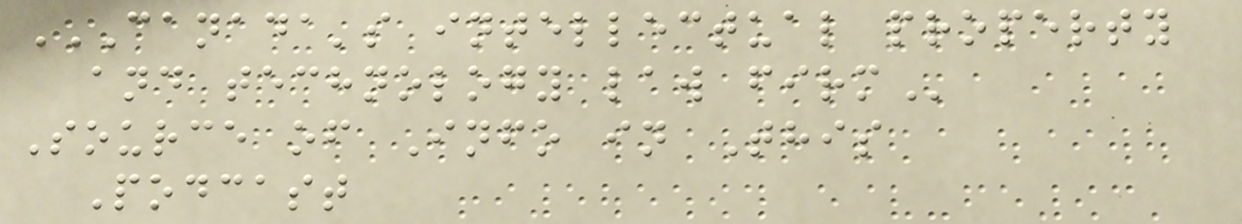CANADA'S INTELLECTUAL PROPERTY
AND TECHNOLOGY LAW FIRM
Source of Info in This
Podcast
